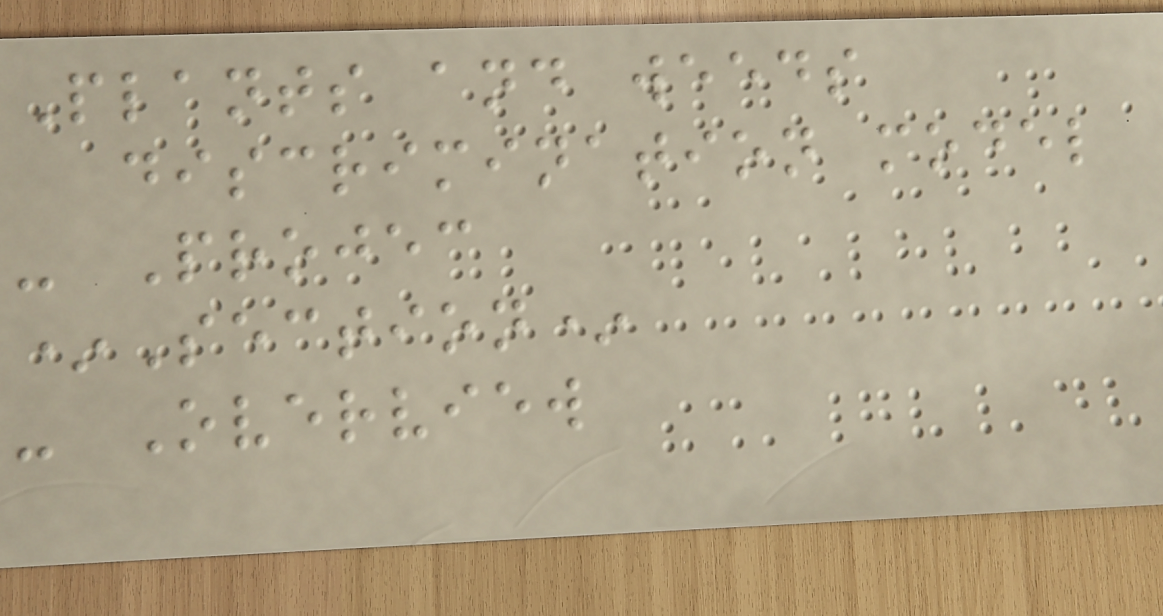Plants and weeds
discrimination model
- Projec
*Section*
- Overview
